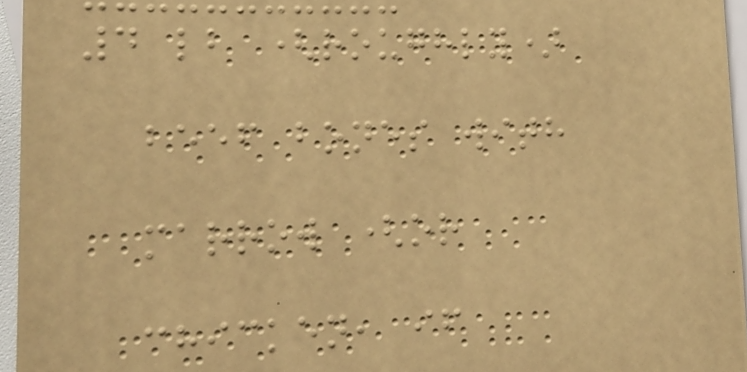4 lb (roughly)
beef bones with
marrow (or
chicken, if
